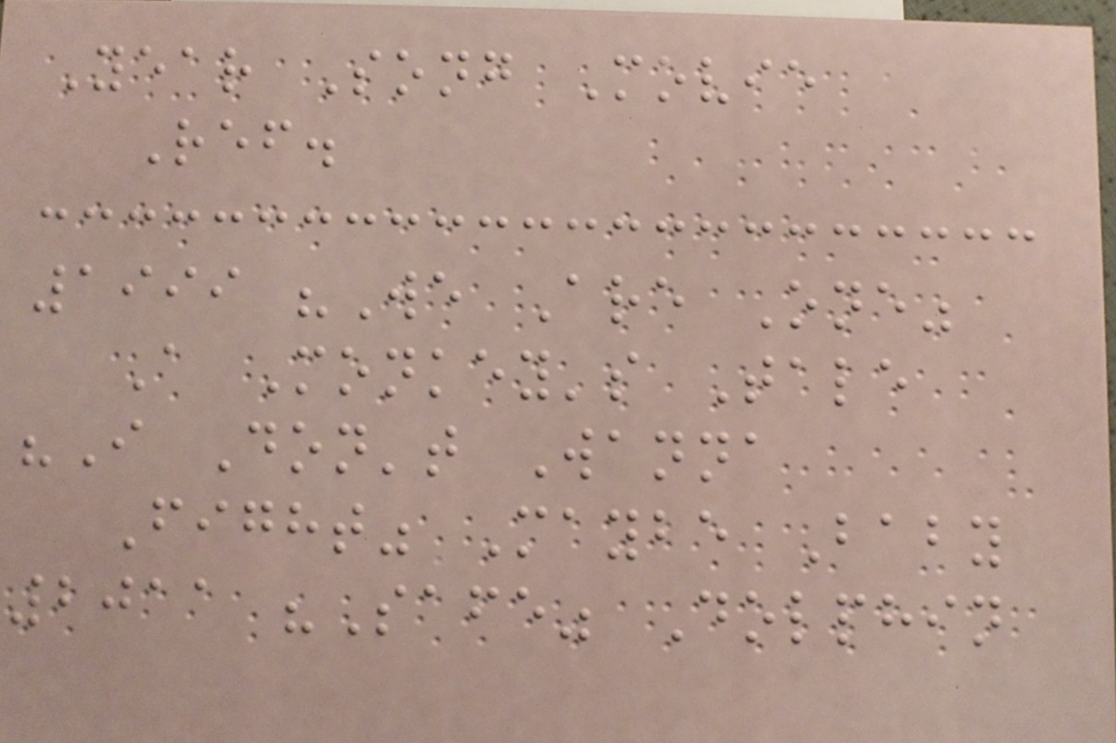Year Song Movie
Ref.
1999 "We Are One"
A Monkey's Tale
"I Don't Wanna
Fight" Maybe Baby
2011 "Safe" Dolphin
